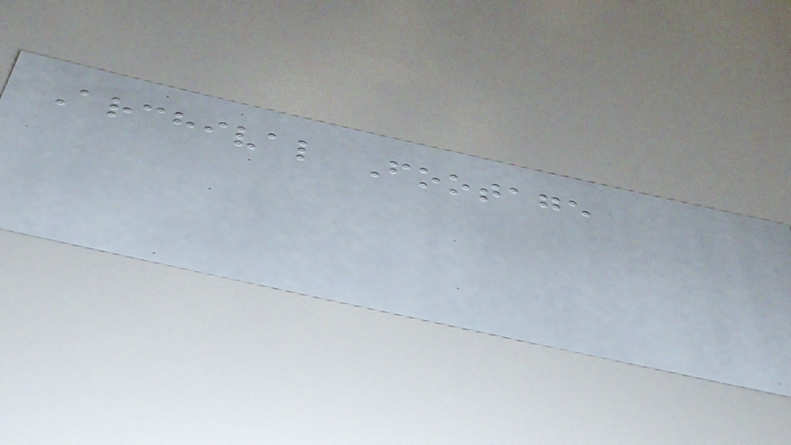Archival Footage
